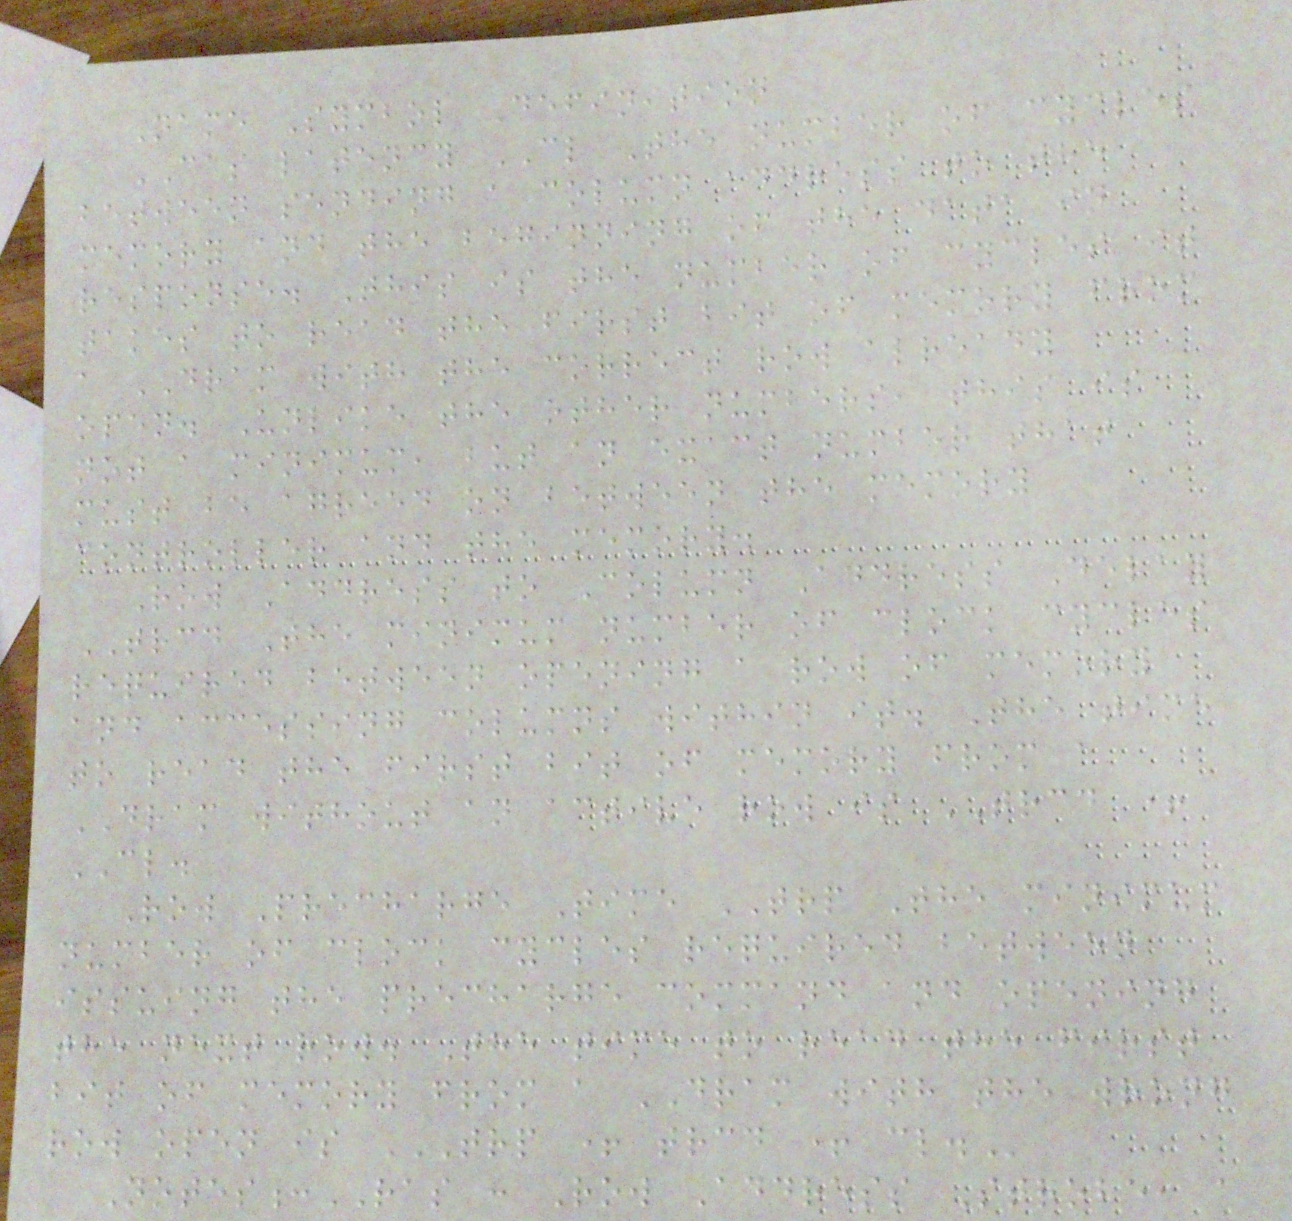Name Symbol Definition
CAS latency CL The number of cycles
between sending a column address to the
memory and the beginning of the data in
response. This is the number of cycles it
takes to read the first bit of memory from
a DRAM with the correct row already
open. Unlike the other numbers, this is
not a minimum, but an exact number that
must be agreed on between the memory
controller and the memory.
Row Address to Column Address Delay
TRCD The minimum number of clock cycles
required between opening a row of memory
and accessing columns within it. The time
to read the first bit of memory from a
DRAM without an active row is TRCD +
CL.
Row Precharge Time TRP The minimum
number of clock cycles required between
issuing the precharge command and opening
the next row. The time to read the first
bit of memory from a DRAM with the wrong
row open is TRP + TRCD + CL.
Notes:RAS : Row Address Strobe, a
